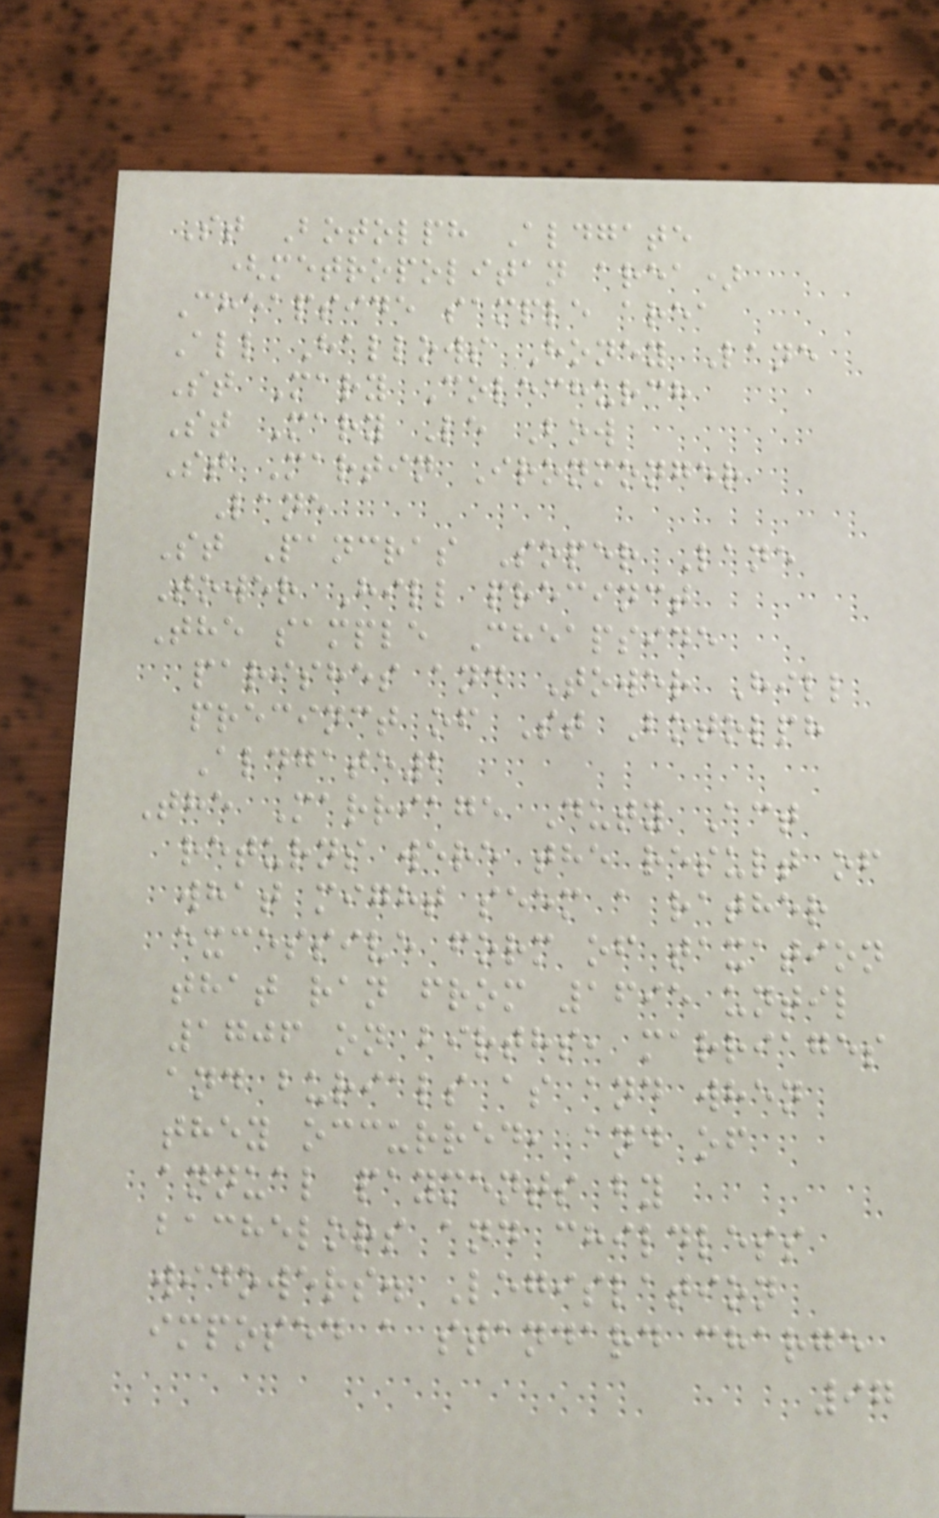St Botolph Aldgate
(metropolitan area)
Cheapside sample area
All Hallows Honey Lane
St Mary Colechurch
St Mary Le Bow
St Martin Ironmonger
Lane
St Pancras Soper Lane
Tower Hill precinct
The sample Cheapside
parishes and Tower Hill
precinct of St Botolph
Aldgate2
The Marriage Duty Act
returns were the result of
what might seem a rather
excessive form of taxation
that ran from 1695 until
1706 on births, marriages
and burials as and when
they occurred, and of
annual payments by
bachelors and childless
widowers. Legislation
imposed a standard charge
97
